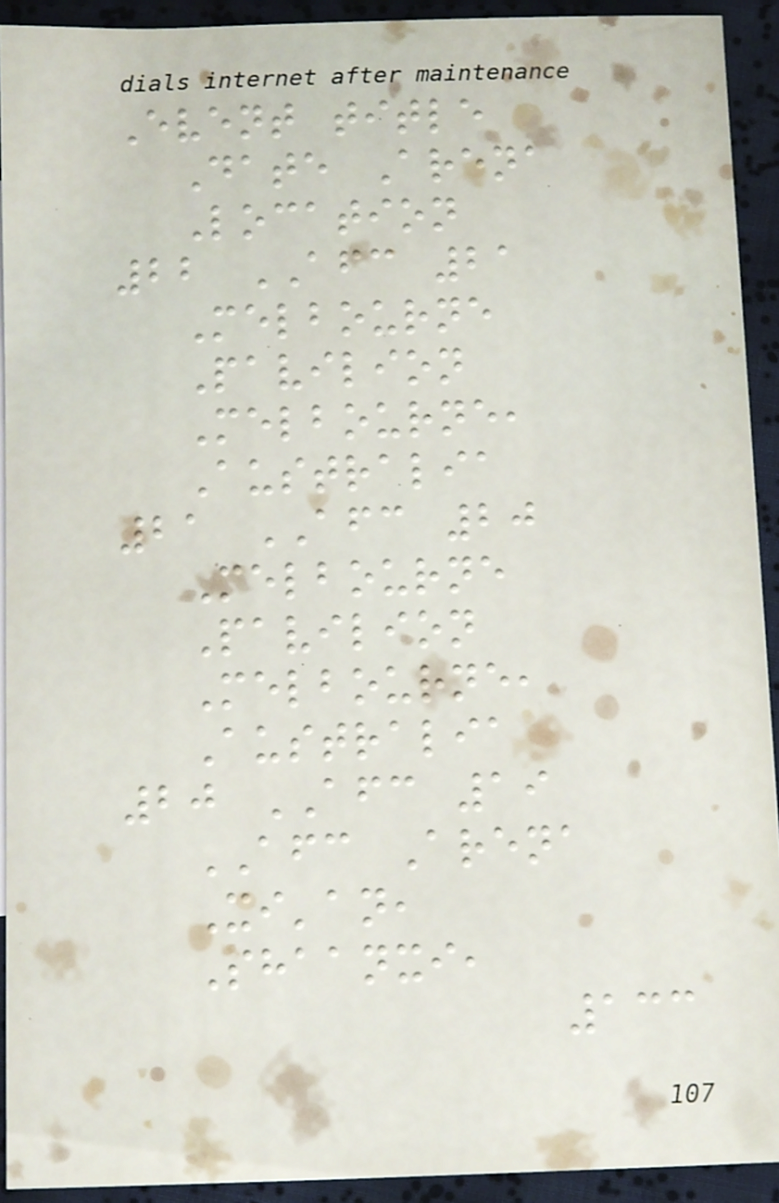Event title
Date Arena
Location
22 AFC 21
Melbourne
Pavilion
Melbourne,
Australia
21 AFC 20
Melbourne
Pavilion
Melbourne,
Australia
20 AFC 19
AFC Arena
Xi'an,
Shaanxi,
133
